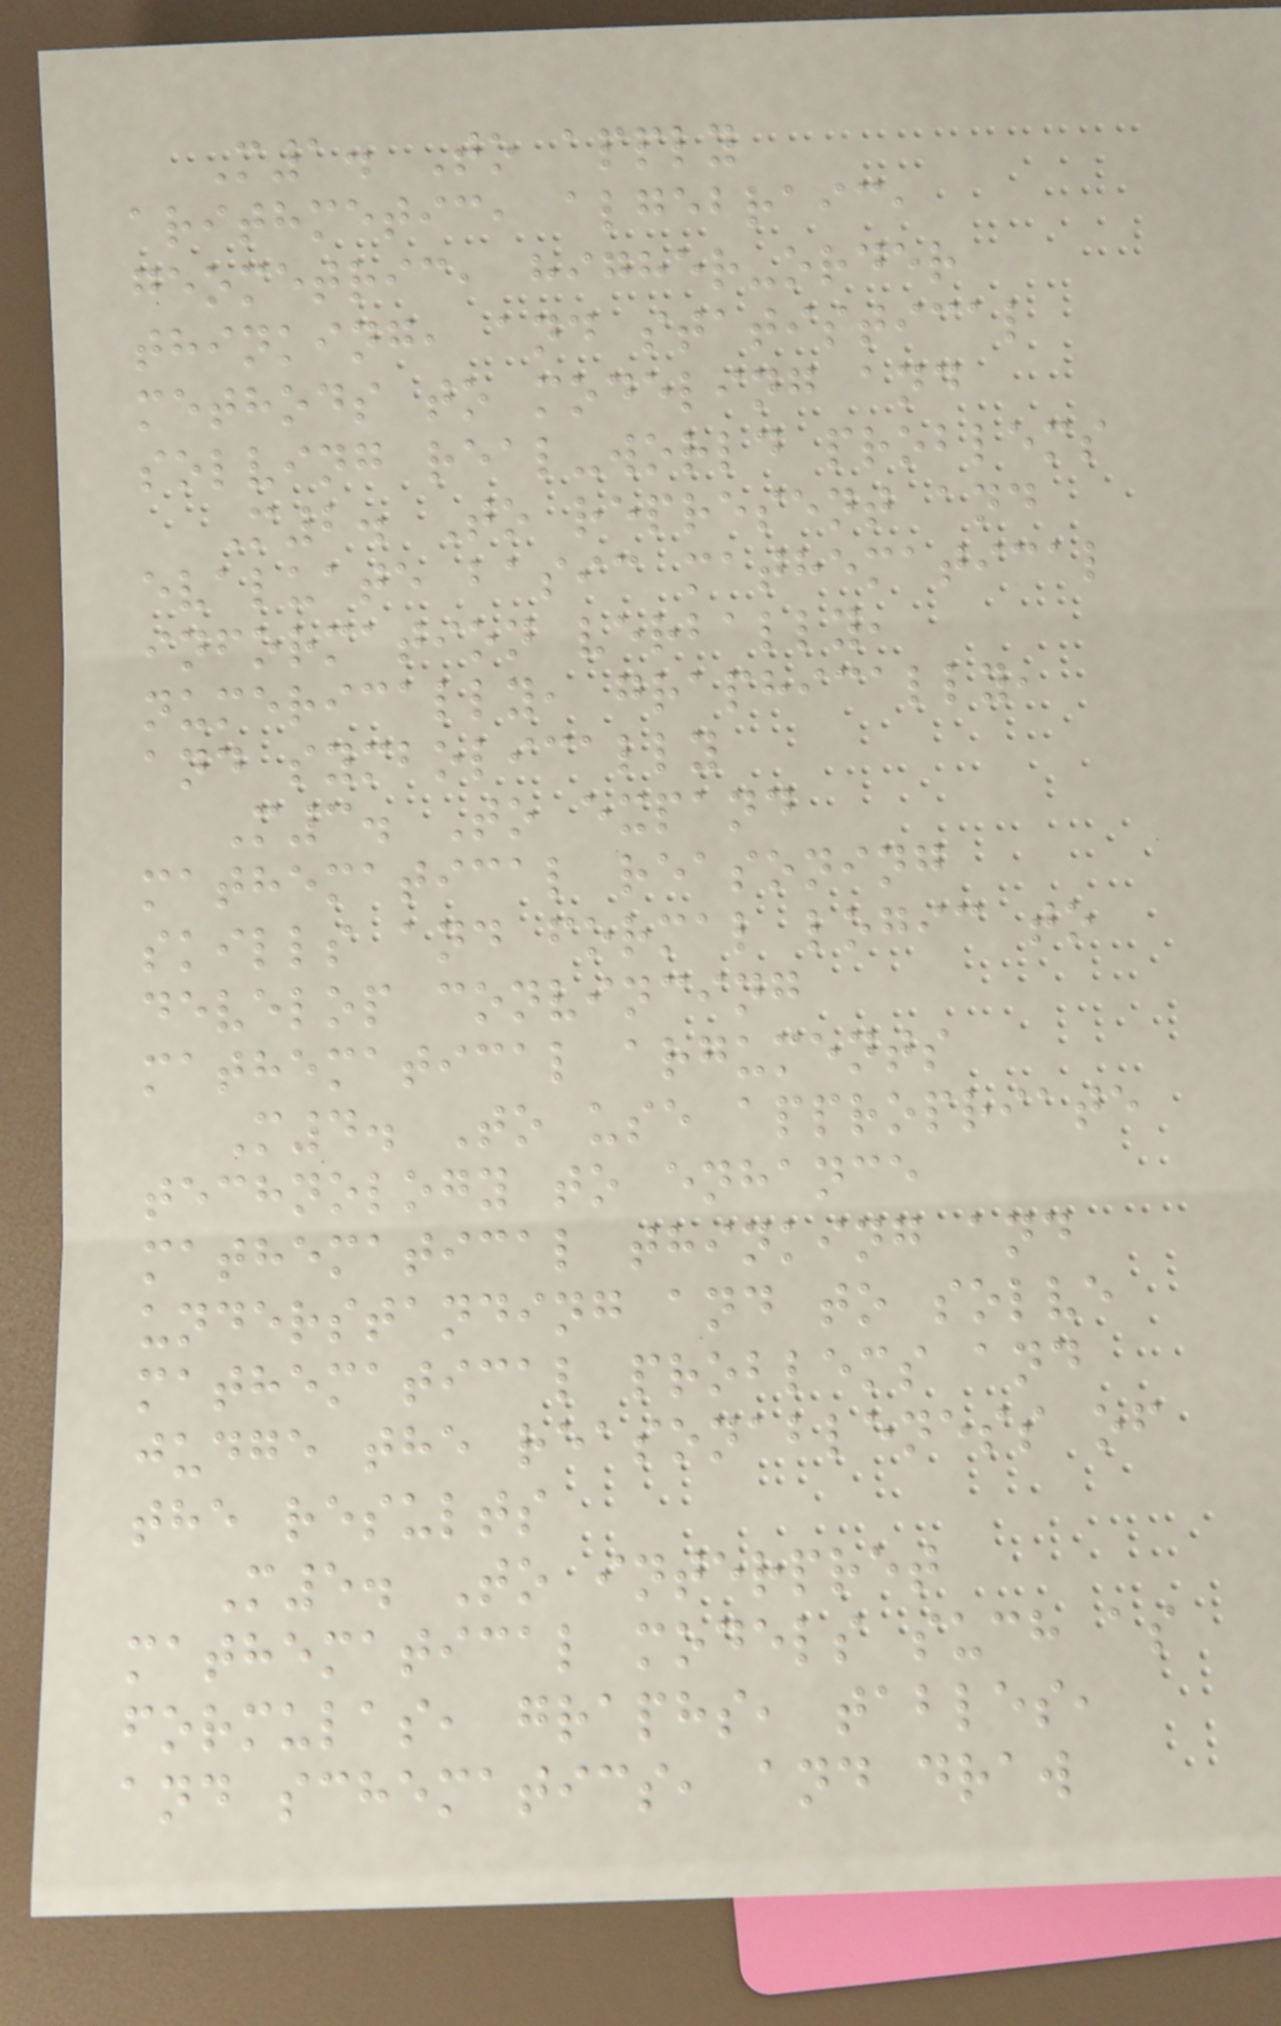M1. To apply
arithmetic, algebraic,
geometric, higher-order
thinking, and statistical
methods to modeling and
solving real-world problems
M2. To represent and
evaluate basic mathematical
information verbally,
numerically, graphically,
and symbolically
M3. To expand
mathematical reasoning
skills and formal logic to
develop convincing
mathematical arguments
M4. To use appropriate
technology to enhance
mathematical thinking and
understanding and to solve
mathematical problems and
judge the reasonableness of
the results
M5. To interpret
mathematical models such as
formulas, graphs, tables,
and schematics, and draw
